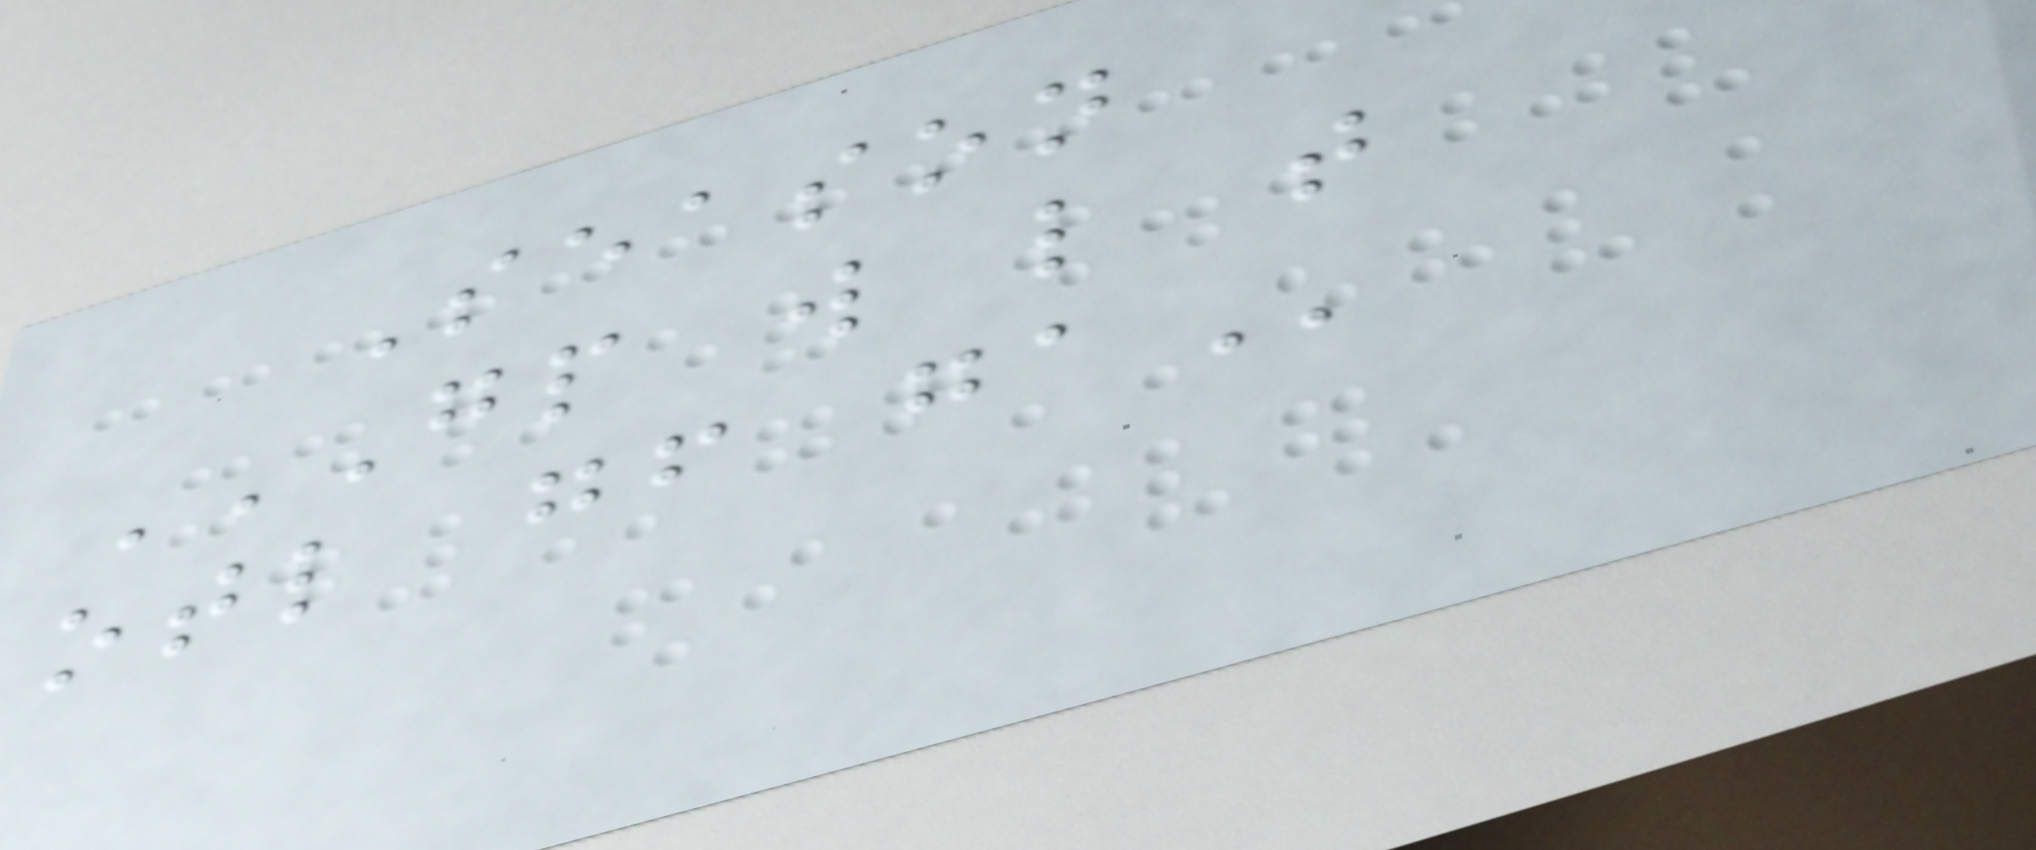Season
GP W L T
OTL GF GA
